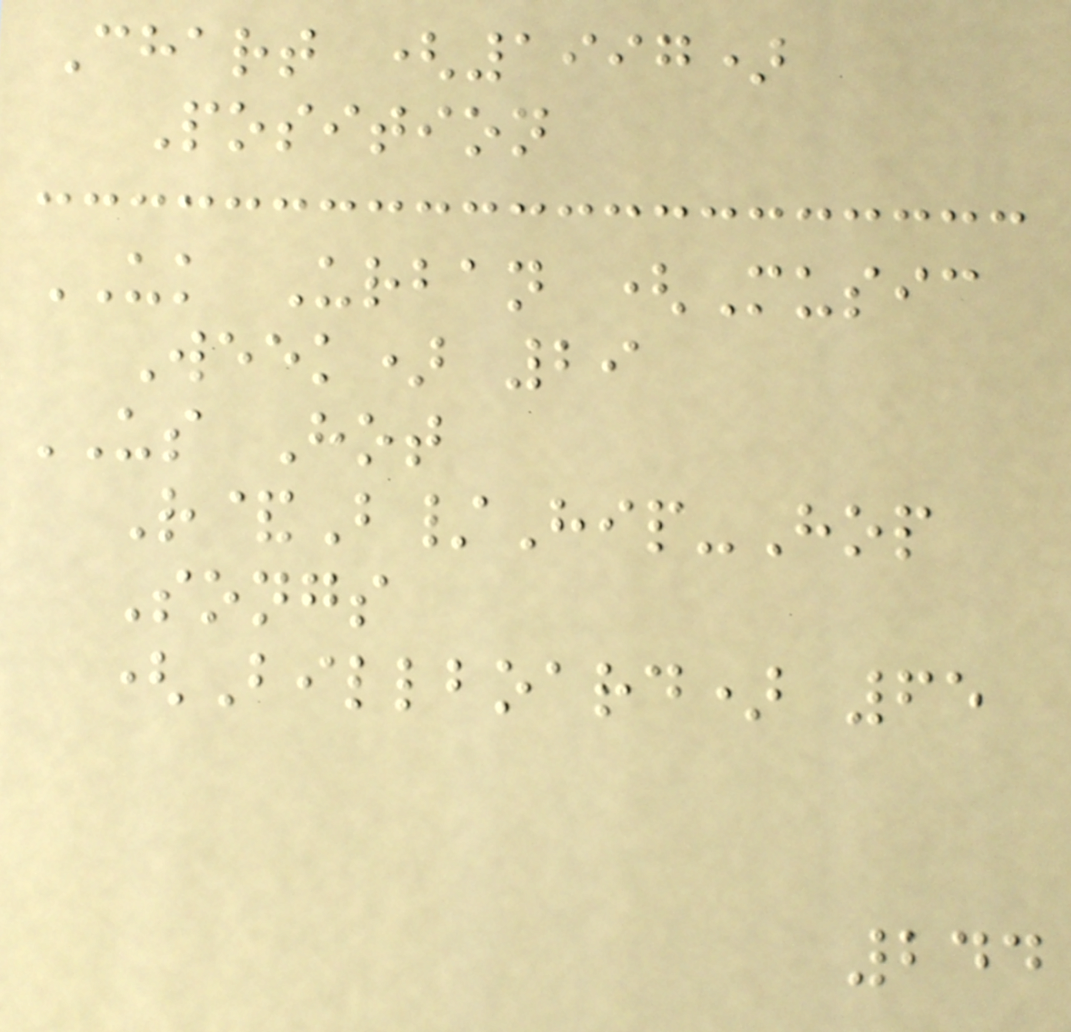Chart (1997)
Position
UK Urban (Music
Week) 29
US Hot
R&B/Hip-Hop
Songs
(Billboard) 65
244
